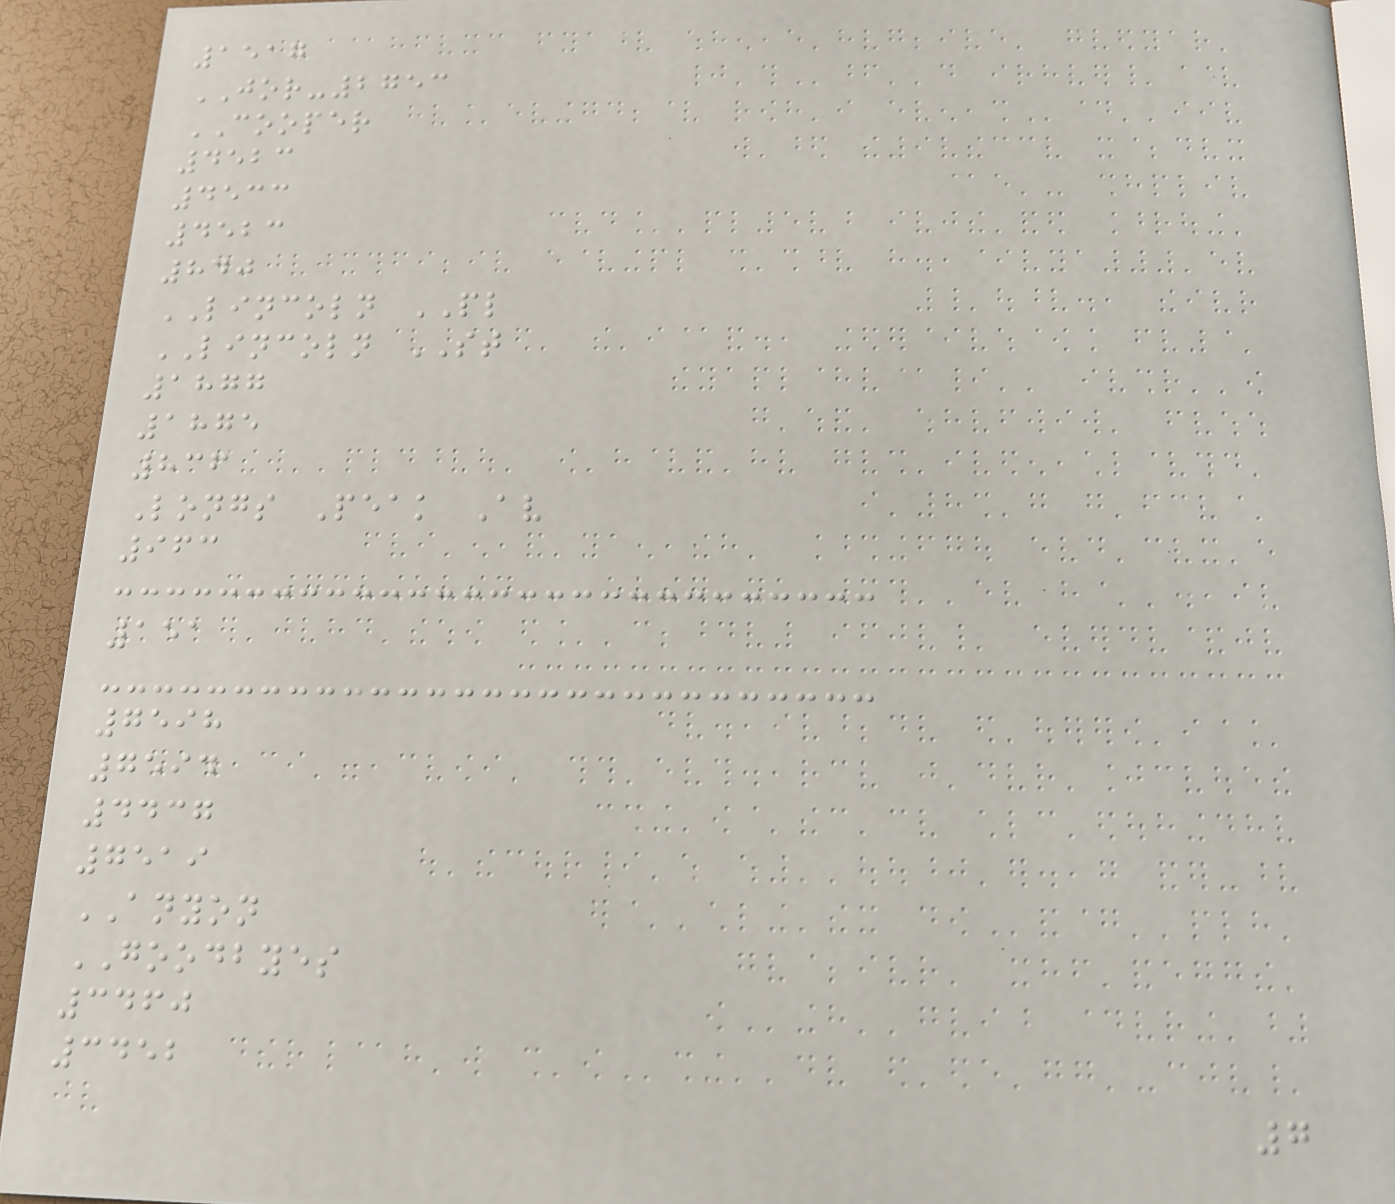1517
JOR-2753
COOPER
4523
4533
4523
840
LINCOLN PL
LINCOLN ST
1877
1875
836
Longs Peak Av
963
151
7598
7594
4437
7519
ANYON
GOODBYES
3460
3452
7
